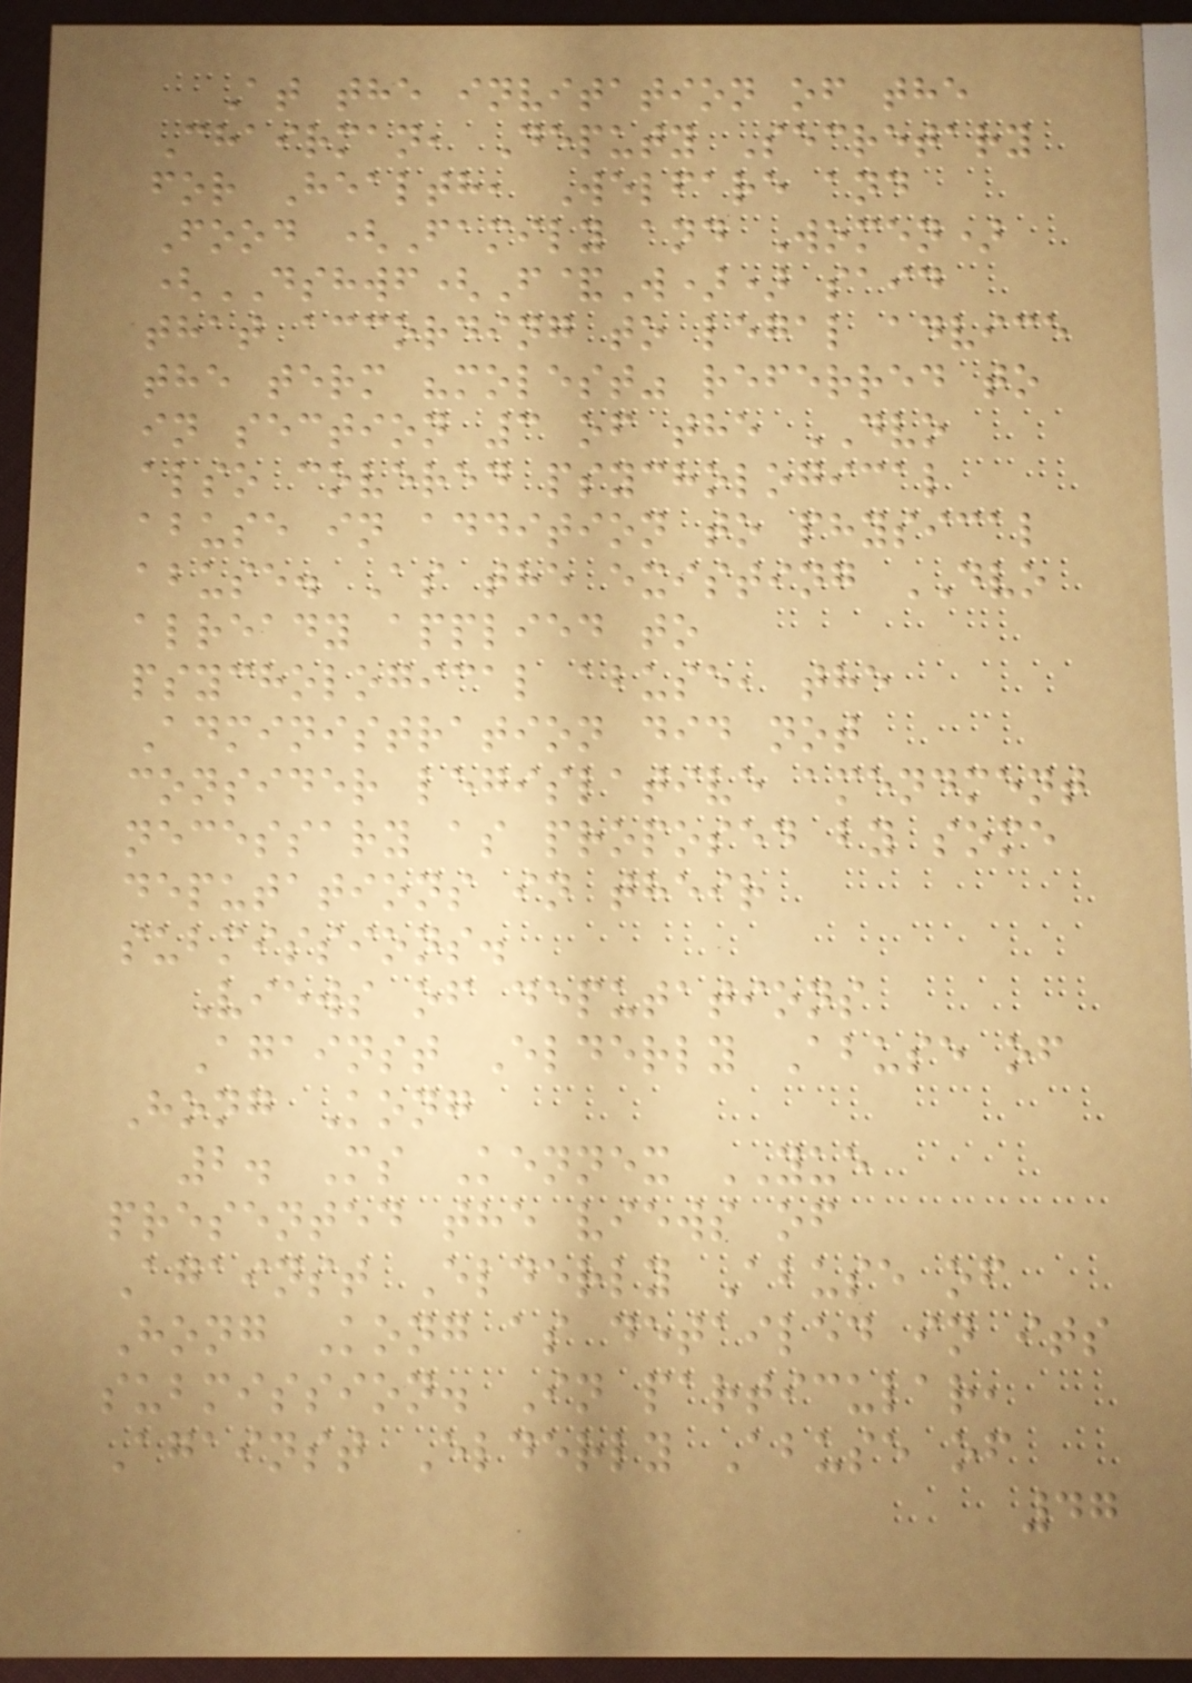At the invitation of the
Chairman, Deputy Secretary
for Health, Welfare and
Food (Family and Women)
(DSHWF(F&W)) said
that according to legal advice
the term "molest" referred to
in section 3 of the DVO
also covered psychological
abuse in addition to physical
abuse. As the existing DVO
already applied to
psychological abuse, the
Administration did not
consider legislative amendment
necessary as proposed by some
deputations in their
submissions.
Views of deputations
Against Elderly Abuse of
Hong Kong
2. Ms Kennex YUE
presented the views of
Against Elderly Abuse of
Hong Kong as detailed in its
submission. In particular,
Against Elderly Abuse of
47
